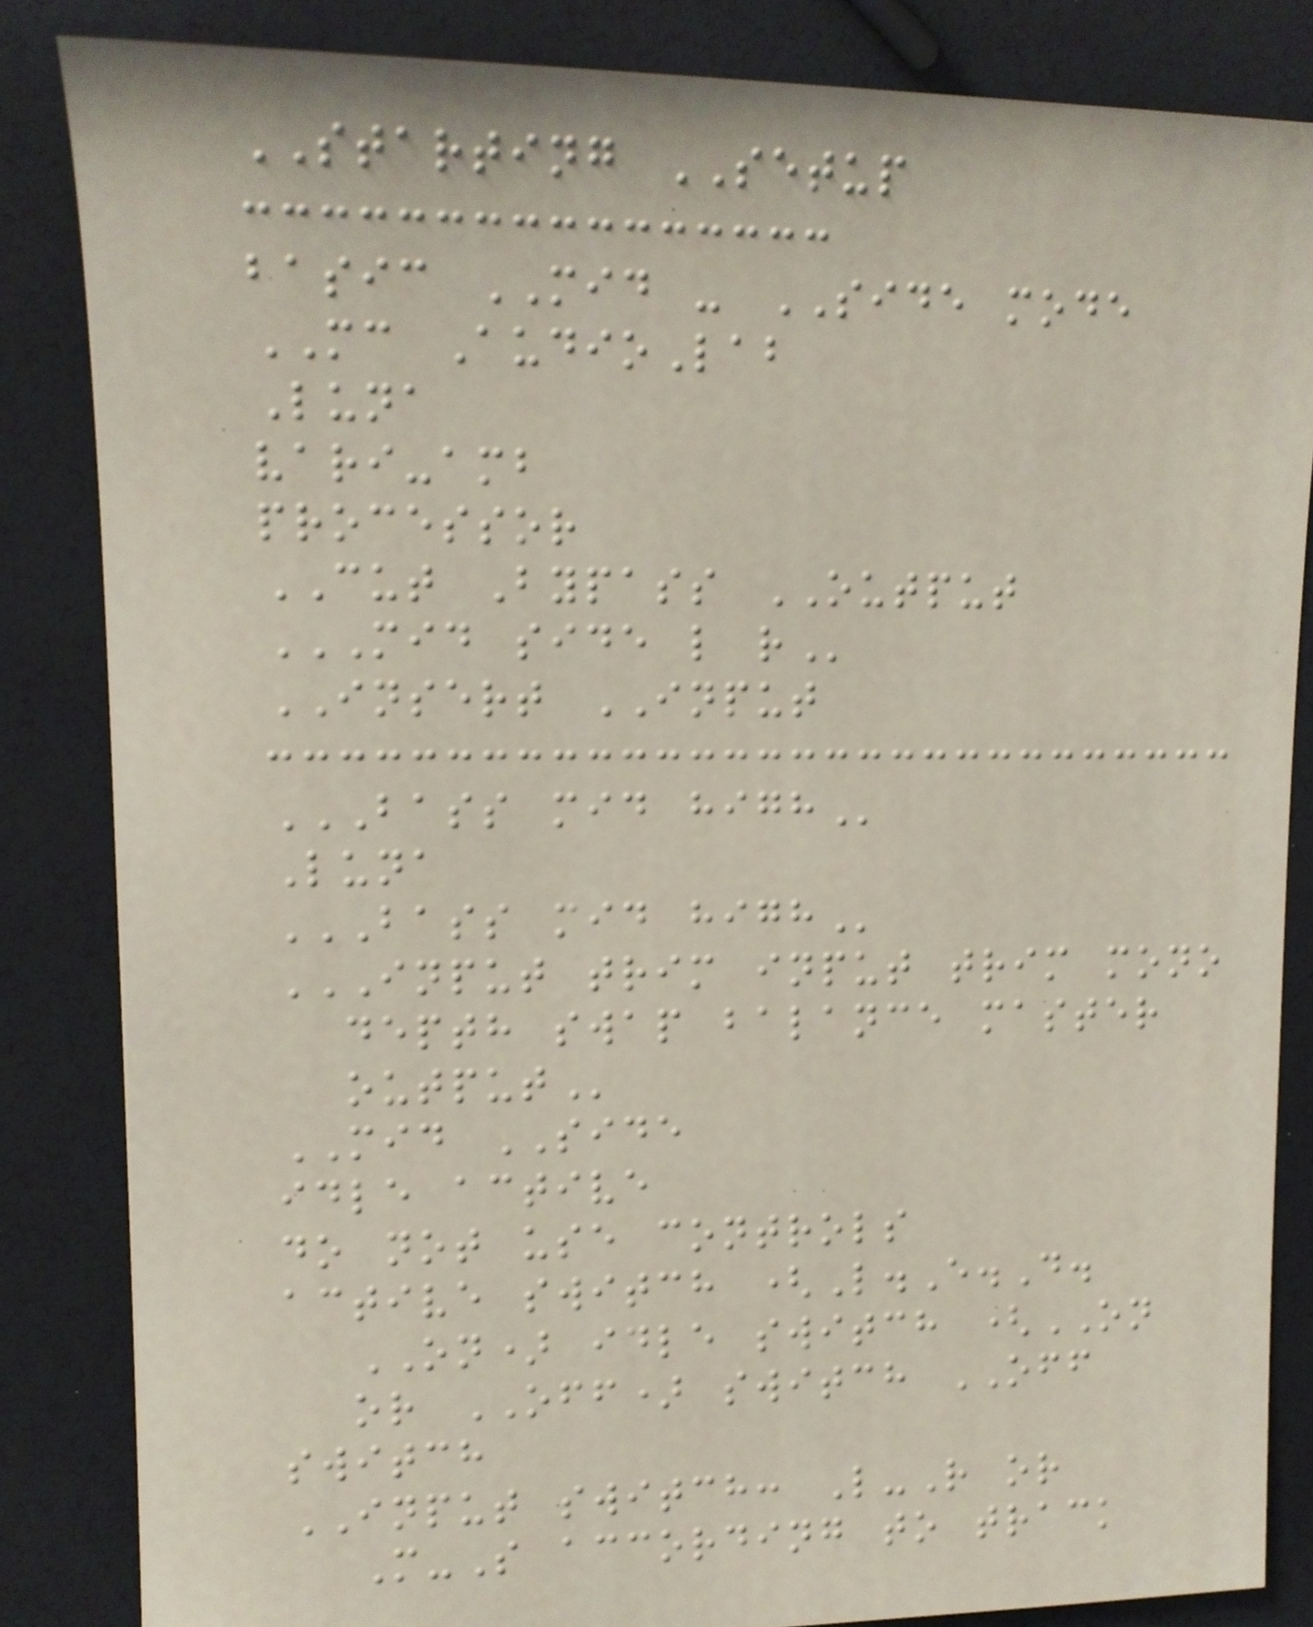STARTING SETUP
basic MID - SIDE mode
MC AudioLab
Luna
vari-amb
processor
CUT Bypass OUTPUT
MID SIDE L R
INSERT INPUT
BASS MID HIGH
Luna
BASS MID HIGH
INPUT TRIM INPUT TRIM MONO
DEPTH SWAP BALANCE MASTER
OUTPUT
MID SIDE
idle active
do not use controls
active switch (L.E.D.
ON) idle switch (ON
or OFF) switch OFF
switch
INPUT switch: L-R or
M-S according to track
